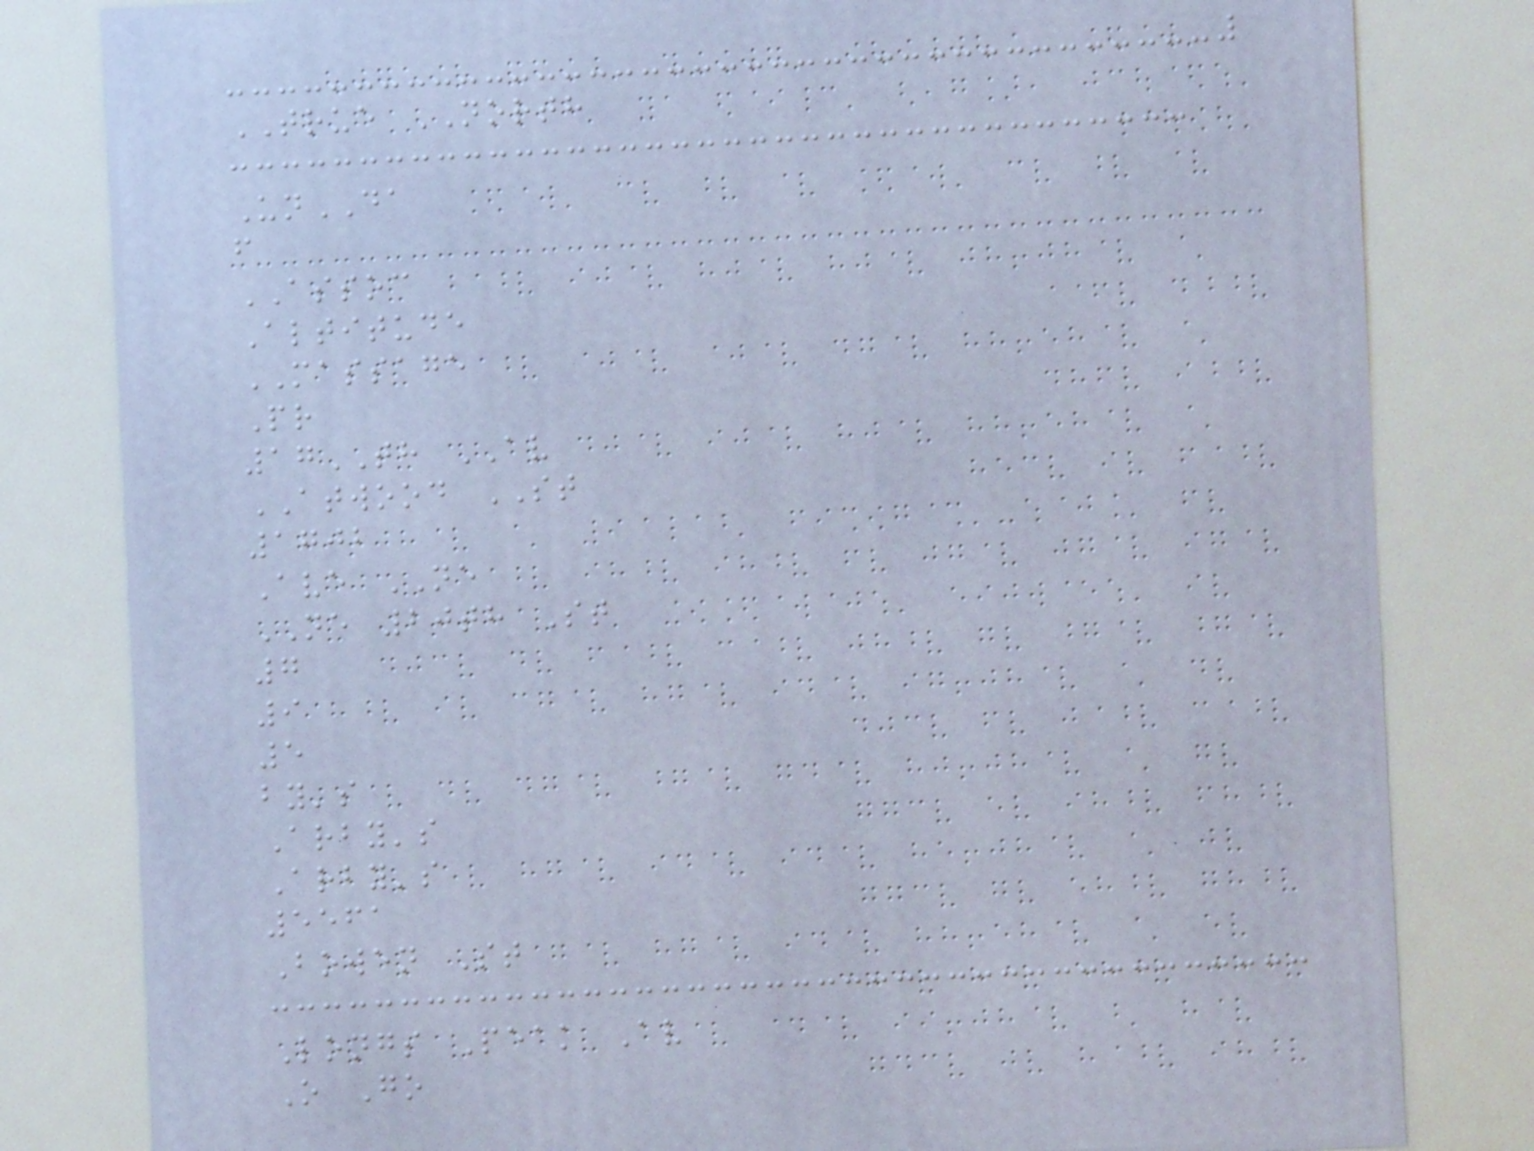TRUE NORTH
UnDA
f
ASSOC
Altitude
MASSAGE
Pr
17TH AV
ATWOOD ST
1702
Ave NE
NE 20th St
7
9
5
by's
Arby's
Arby's
5561
Bowen St
Longs Peak Av
O Go
